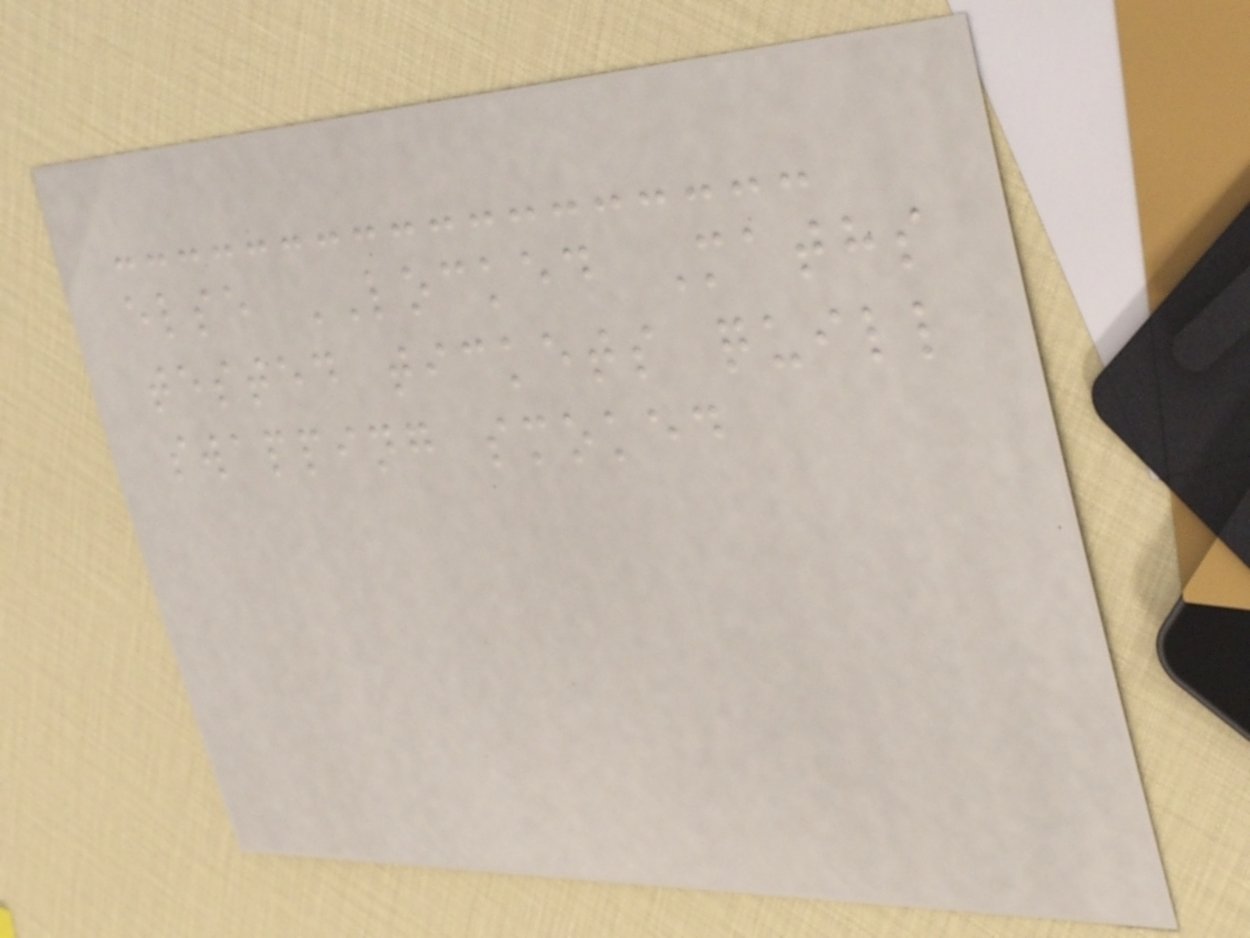else LOCKED Maths
tested tickets quill
swapping smoked
